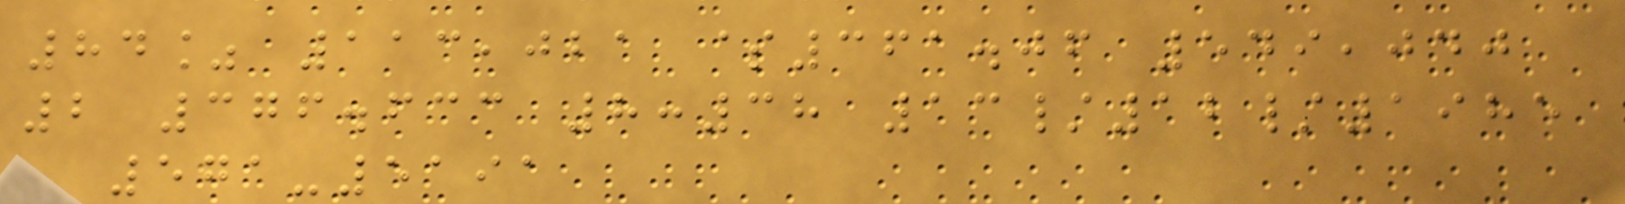84% 113,021 $361.06 549,040
2 376.633 8:38 13/12/1985
571-5191
